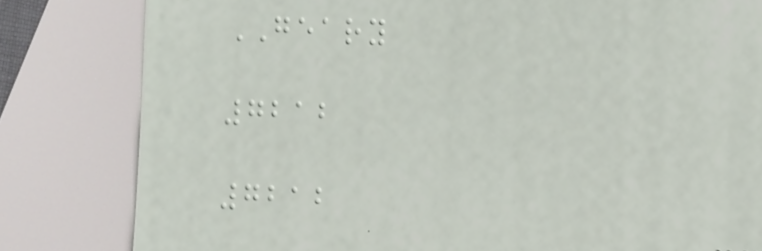GEARY
7212
7212
